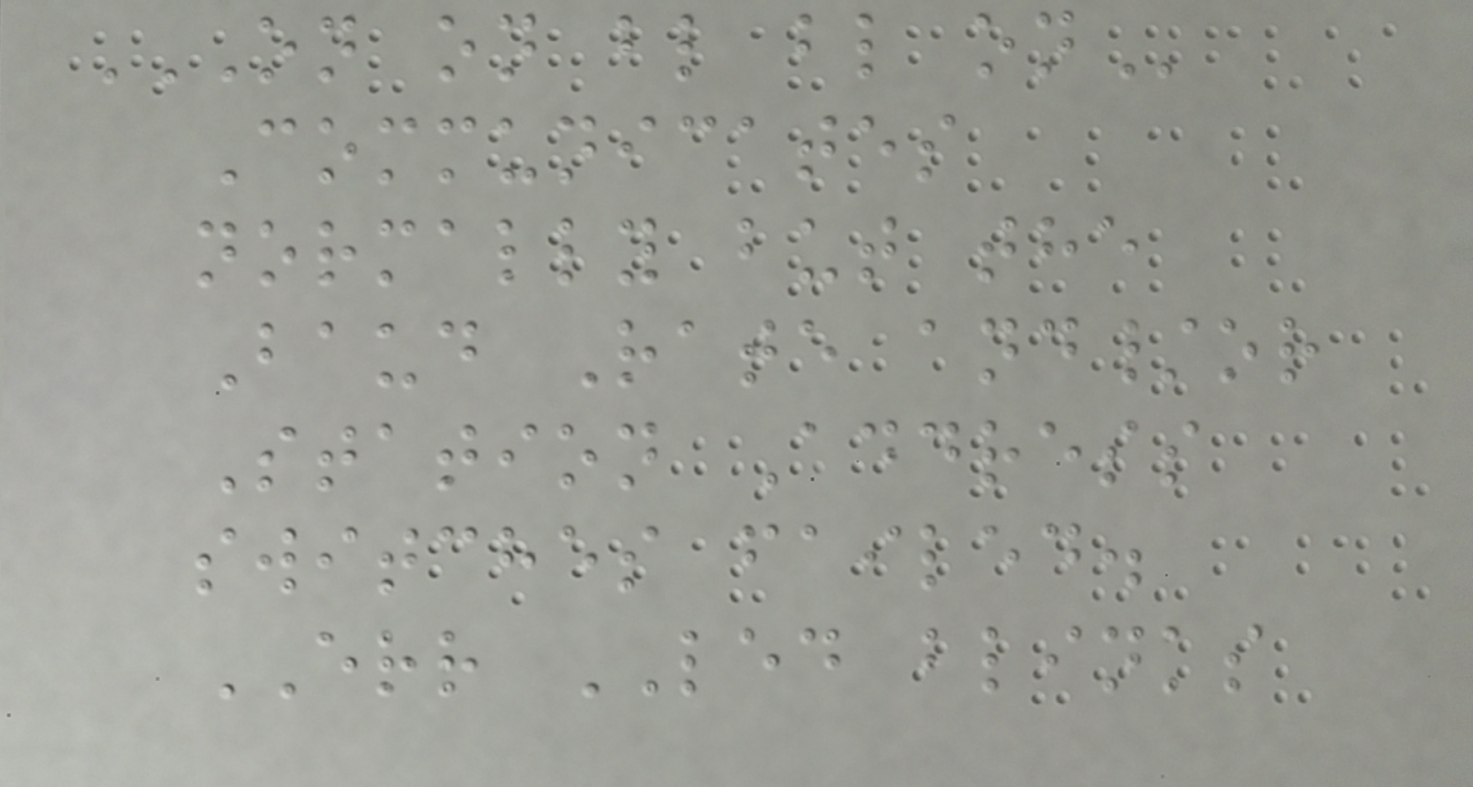ON ON BL BL ON
Communicates
normally but the
Baud Rate and/or
Station Address
switches failed.
ERR LED blinks
